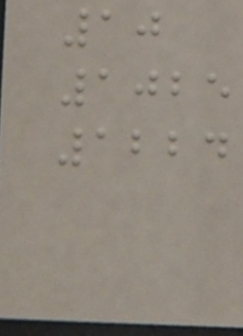10
1025
1224
